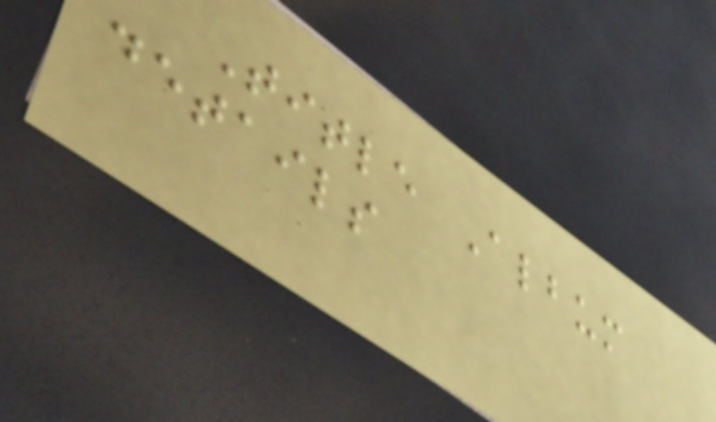Title Album
details
